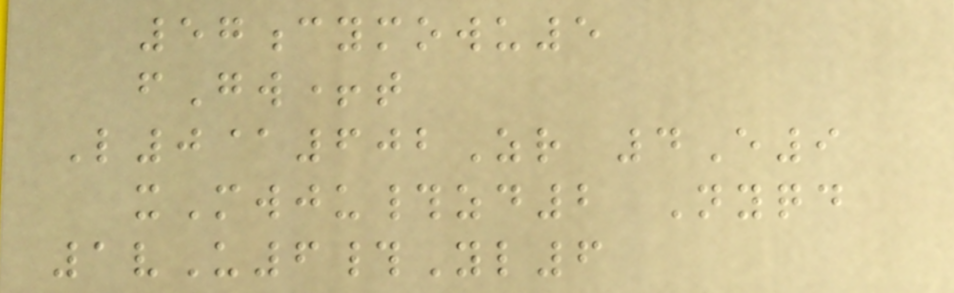57cymowu5
fGw+t
L0@602Zr 4E9
xMwju#zd2 Nyqd
1vU6#Yl6
